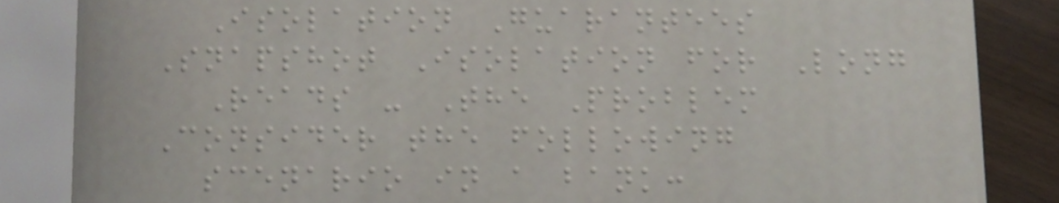Isolation Guarantees
Snapshot Isolation for Long
Reads - The Problem
Consider the following
scenario in a bank:
